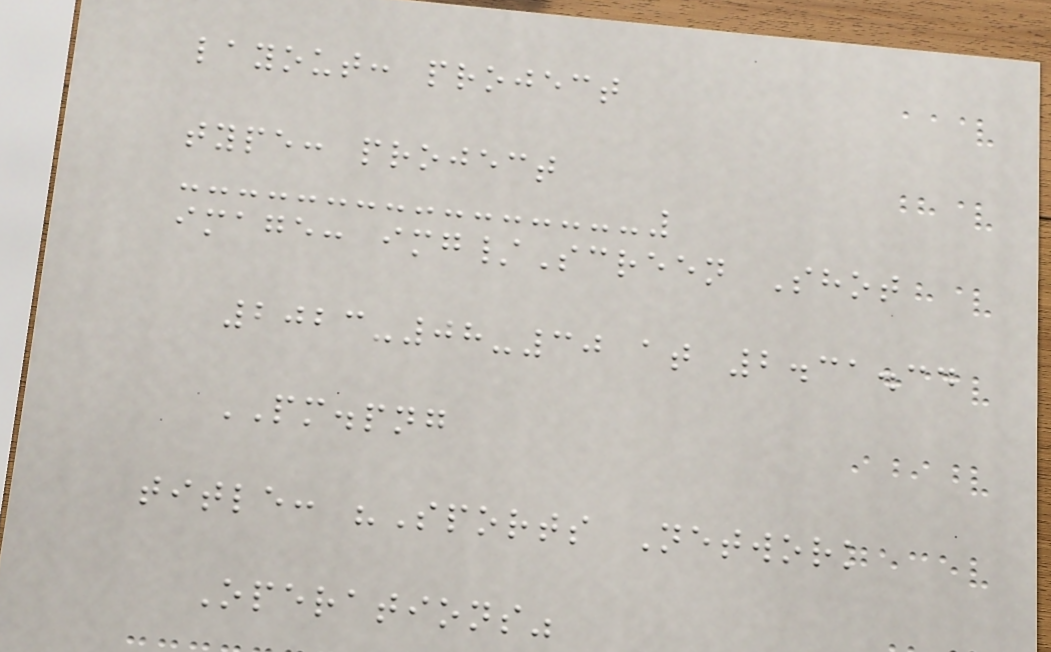layout: project
type: project
image: img/Screen Shot
2023-08-30 at 2.31.34
PM.png
title: "Sports Network
Operations"
